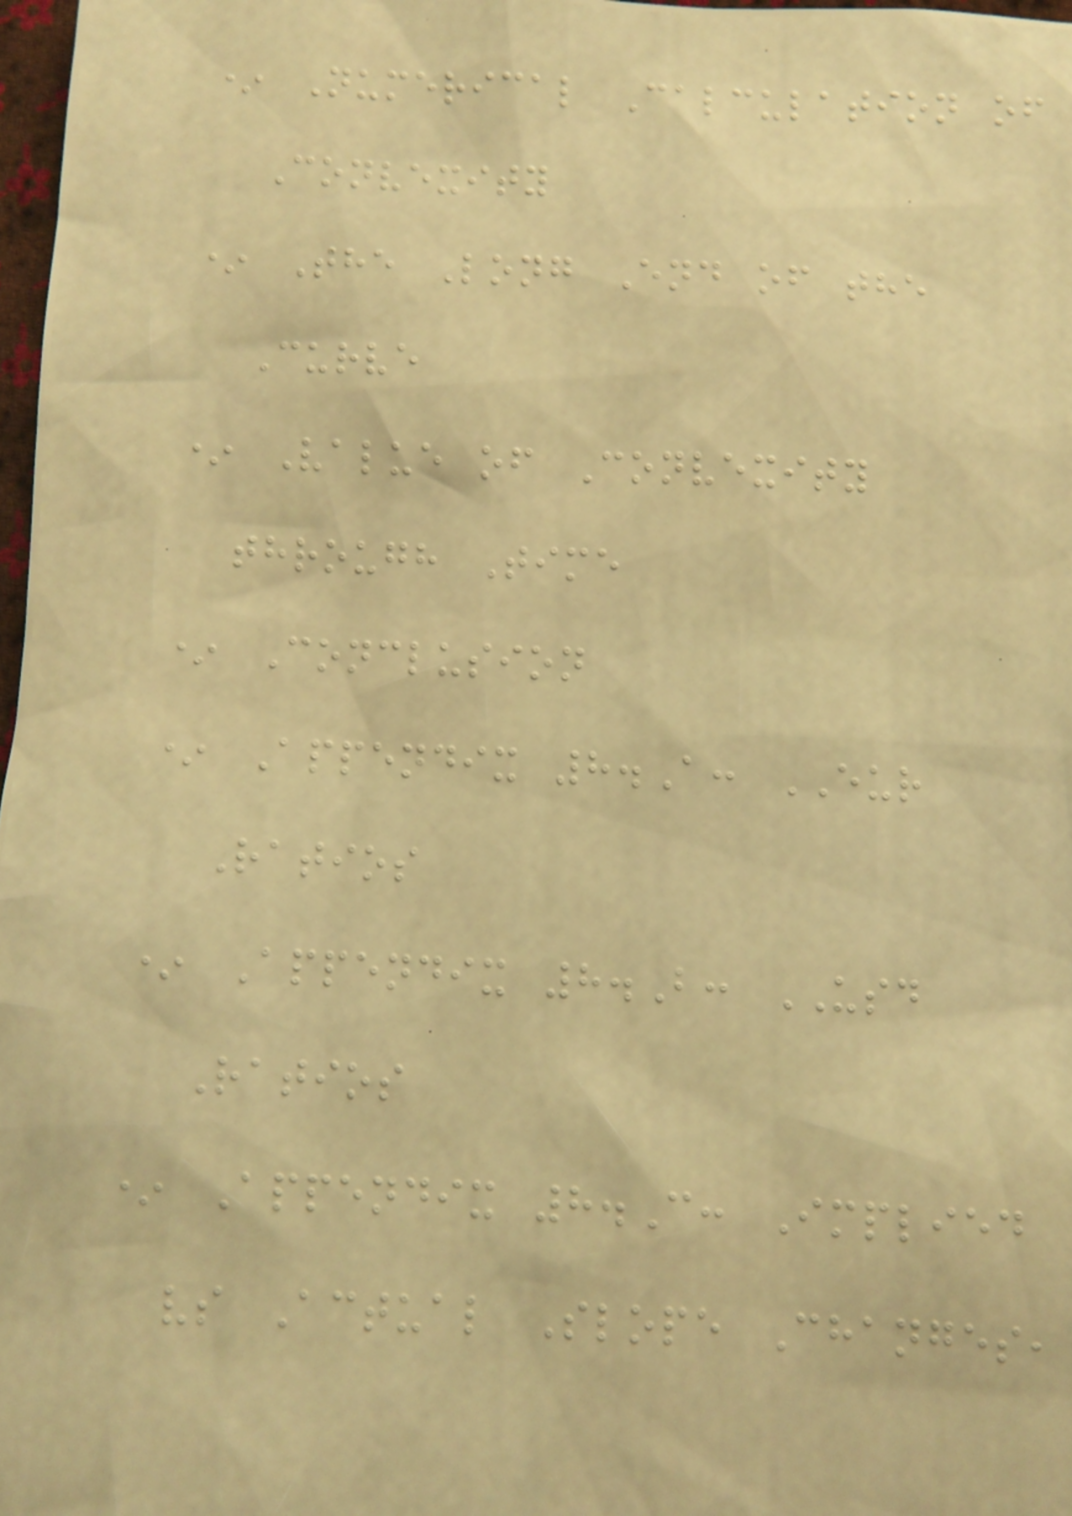* Numerical Calculation of
Convexity
* The Long End of the
Curve
* Value of Convexity
through Time
* Conclusion
* Appendix 8.A: EUR
Ratios
* Appendix 8.B: USD
Ratios
* Appendix 8.C: Implied
vs Actual Slope Changes,
